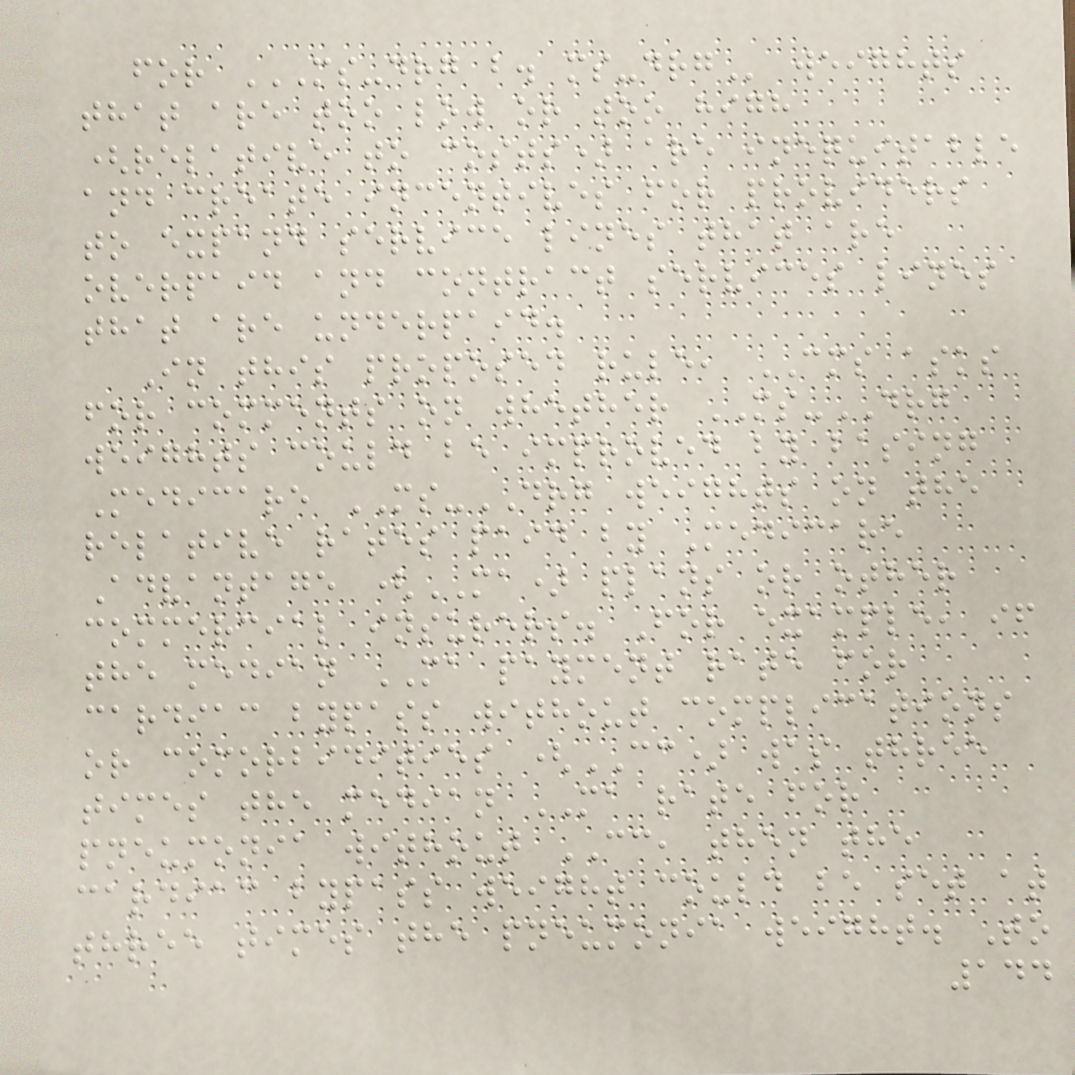for MS-DRG B. MS-DRG weights
that are too low or too high
(relative to costs) are inequitable
and create incentives for providers
to expand service lines that are
overpaid and contract services lines
that are underpaid.
In this proposed rule, CMS asks
for comments on whether MS-DRG
weights could be improved by basing
Medicare MS-DRG weights on the
relative rates paid by Medicare
Advantage (MA) plans or other
commercial insurers. For example, if
the median MA payment rate for
cardiac bypass without complications
or comorbidities (CC) was three
times the median MA rate for
pneumonia without CC, then the
cardiac bypass weight could be set at
three times the pneumonia weight. To
144
